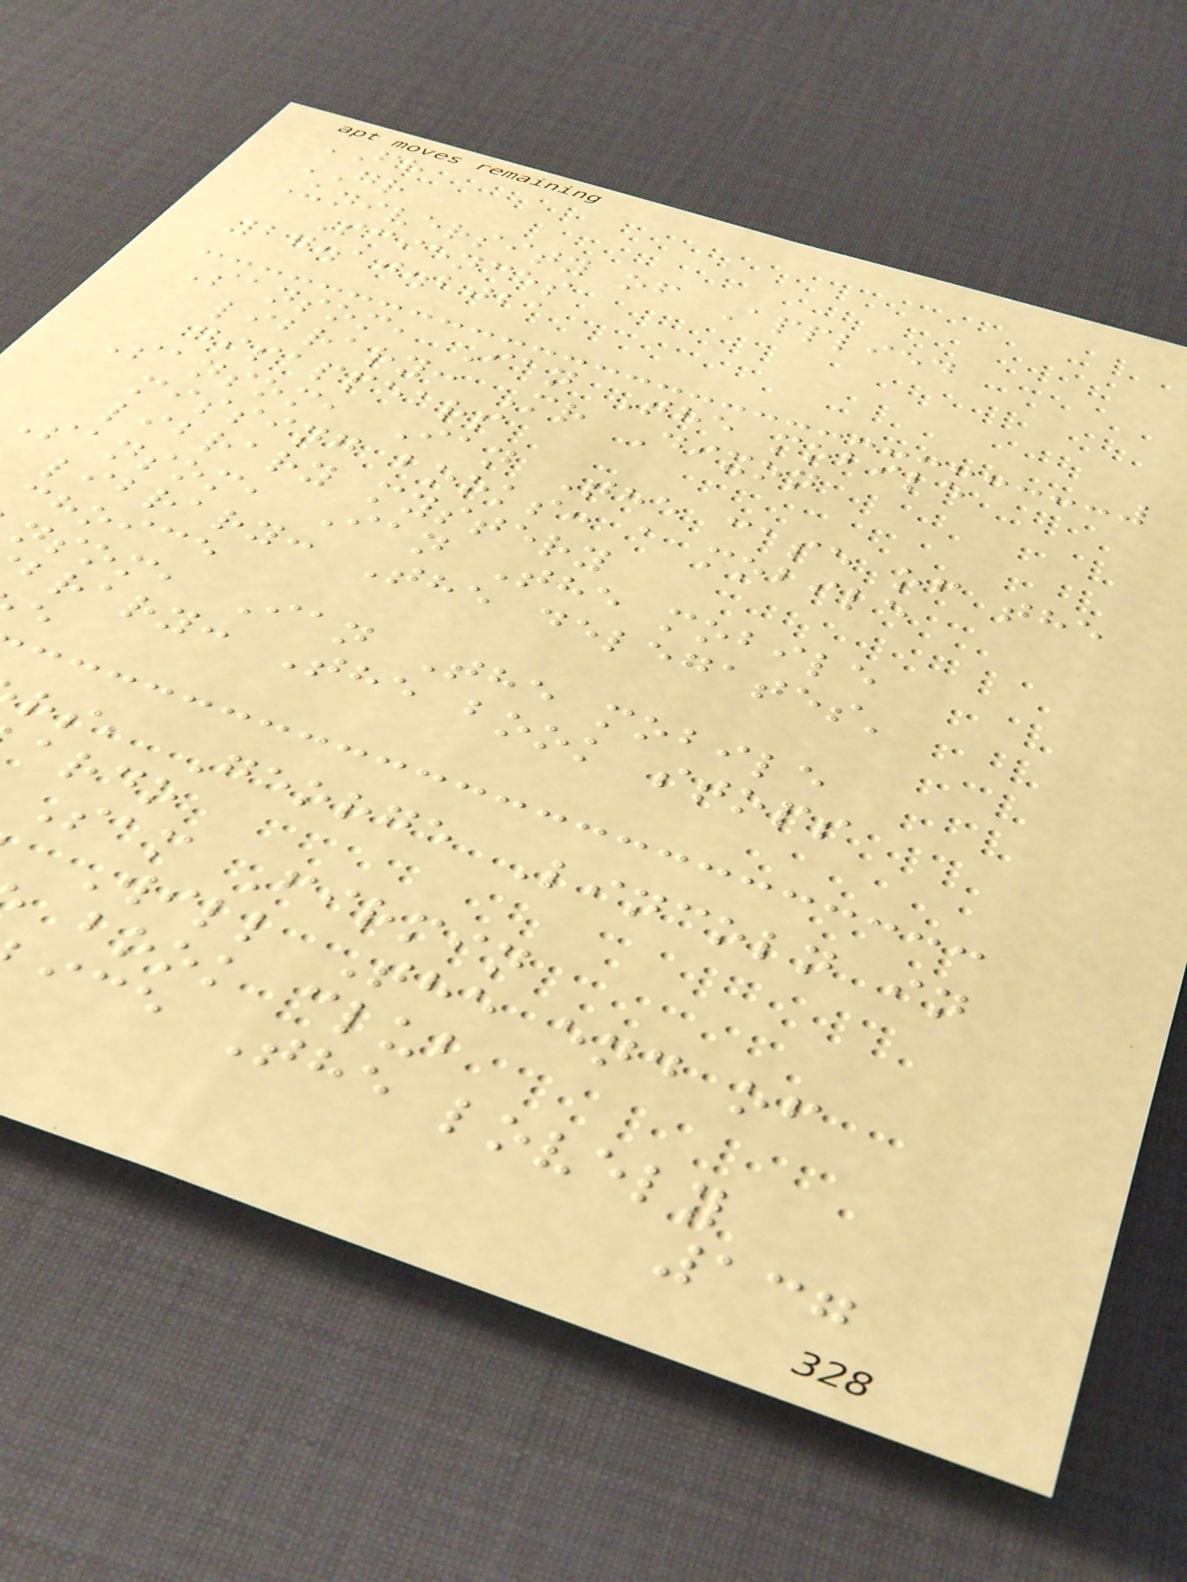FH
GR
University of Applied
Sciences
27.10.2021
Sansom, Ian The mobile
library: Mr Dixon
disappears
Sansom, Ian The case of the
missing books: a mobile
library mystery
Sansom, Ian The mobile
library: The delegates'
choice
nsom, Ian The mobile
brary: The book stops
rs, George Lincoln in
ardo
Sam Firmin
Will The end of
book club
ice The lovely
137
